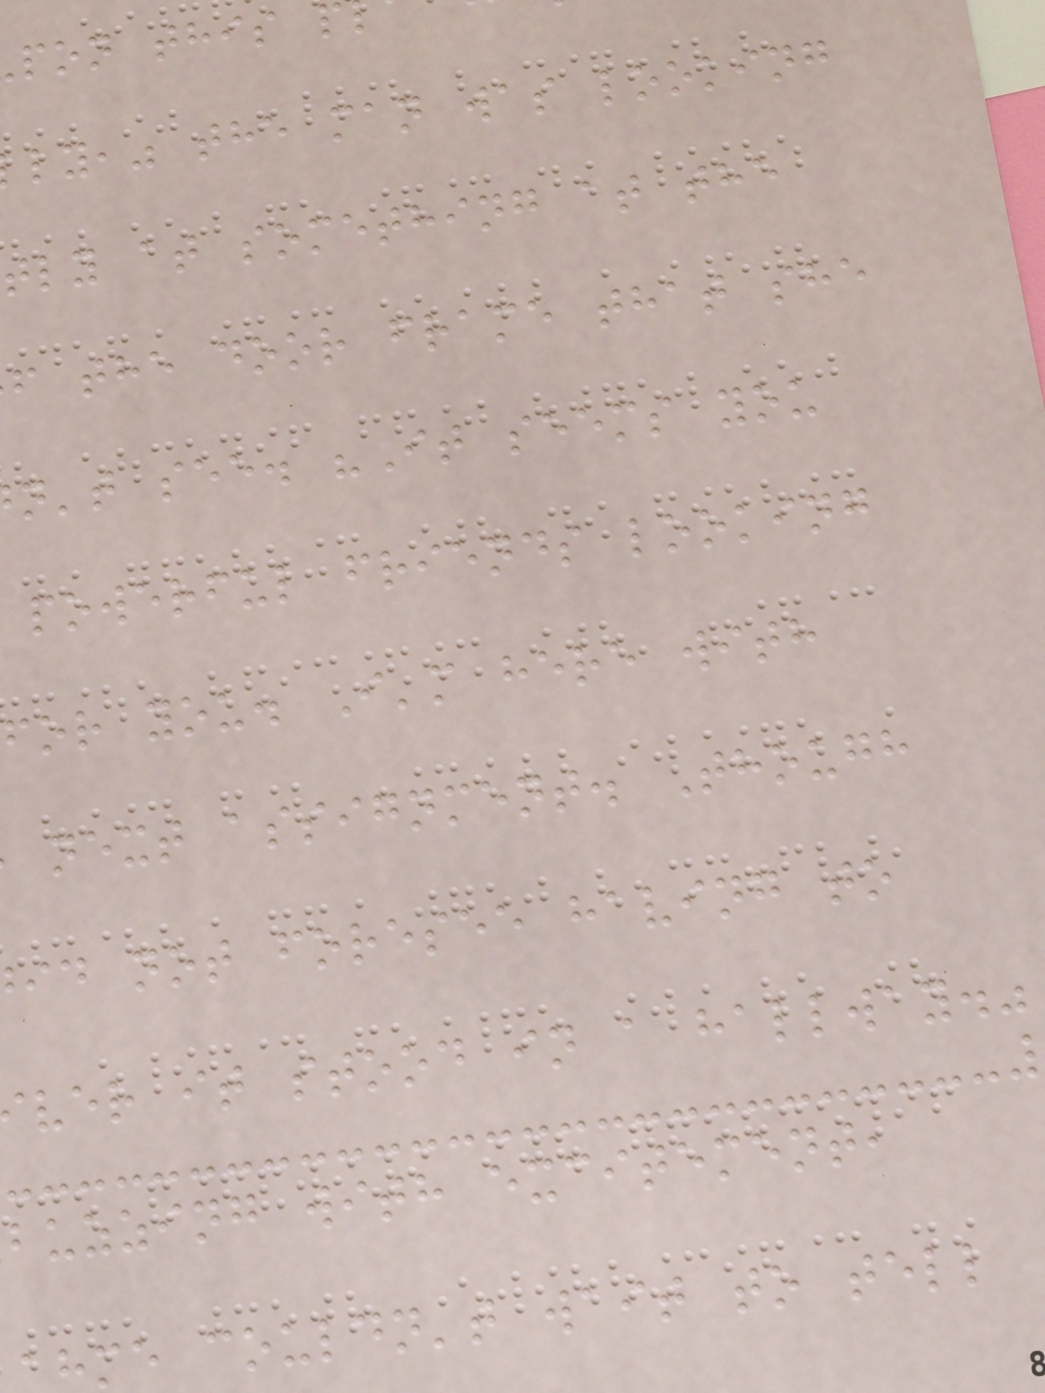pon this p
ly," the man was looking
tly at something at the
f the door frame that she
n't see. "It seems you
powerful friends looking
for you. I'm here with
next assignment. Though
id not foresee having to
ver it stood in a hallway."
buzzing with excitement,
me couldn't wait to tell
